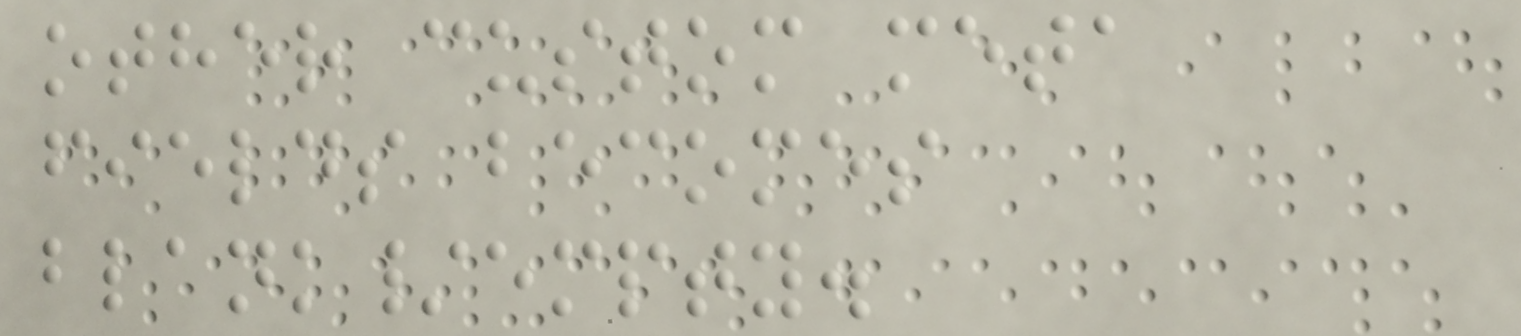other custom meta
fields becomes
blank/empty.
